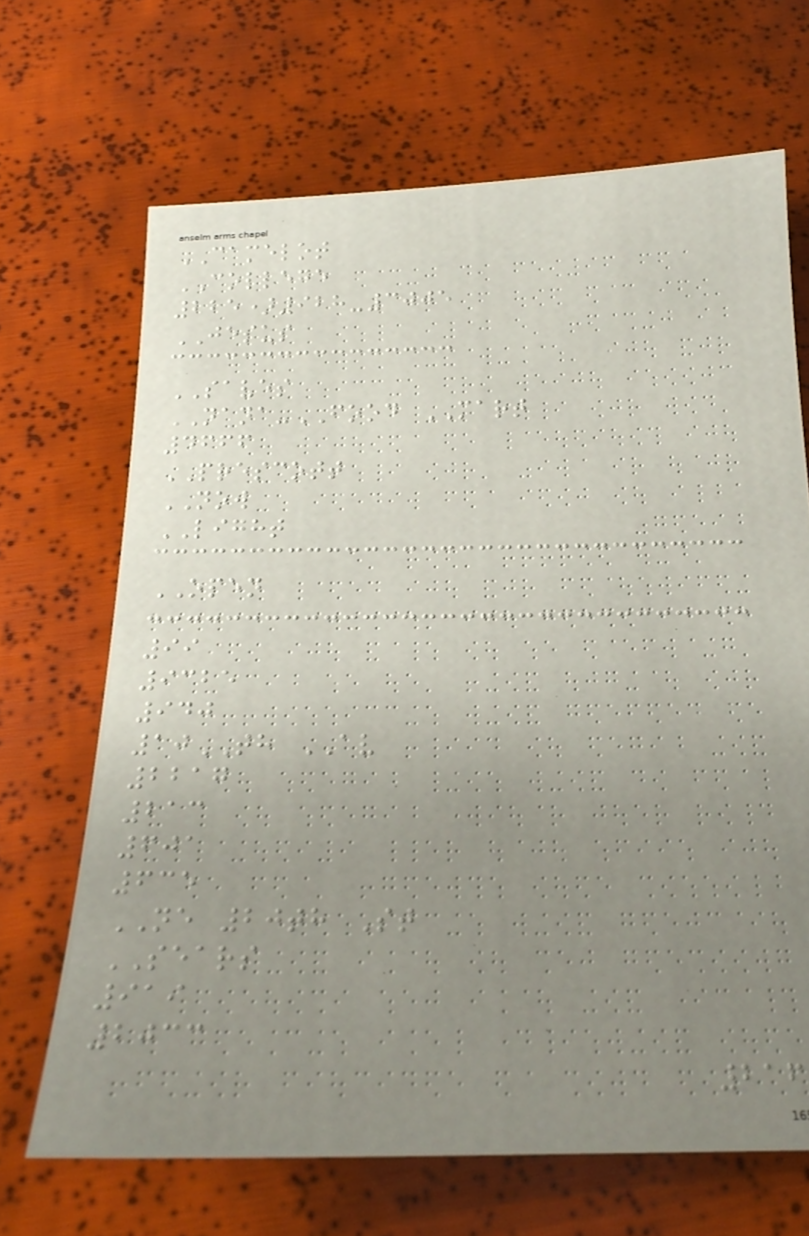CAMELOT
COLLEGE
225)928-3005
JESUS
SAVES
NANA-FOOD MART
4666
PRESCOTT
NOW
LIGHT
OPEN
99
9325
940
10TH AV
2217
213
601
635
NE 20th St
SEARS
919
2033
216
